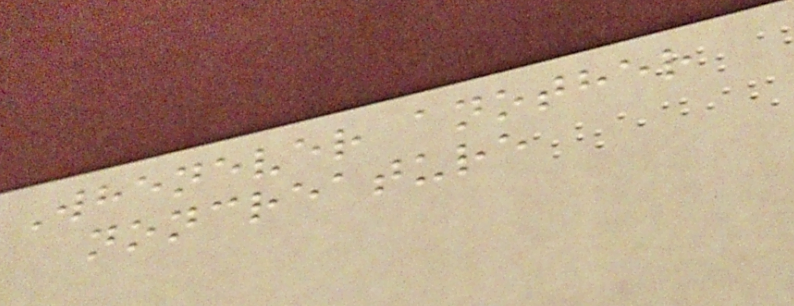Whenever another
noncreature
